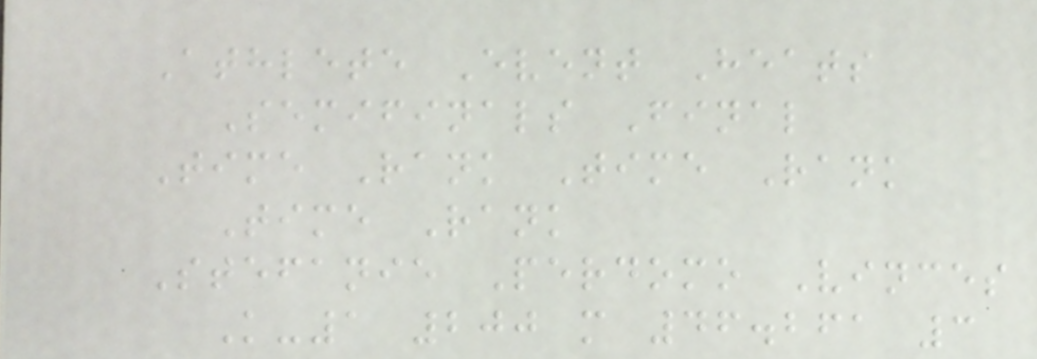Athlete Event Heats
Semifinals Final
Time Rank Time Rank
Time Rank
Stefanie Perdomo Vinces
K-1 200 m 46.261 3
